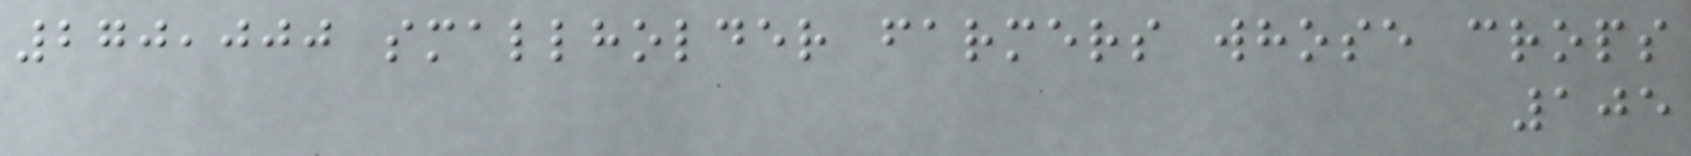270,000 smallholder farmers whose crops
105
